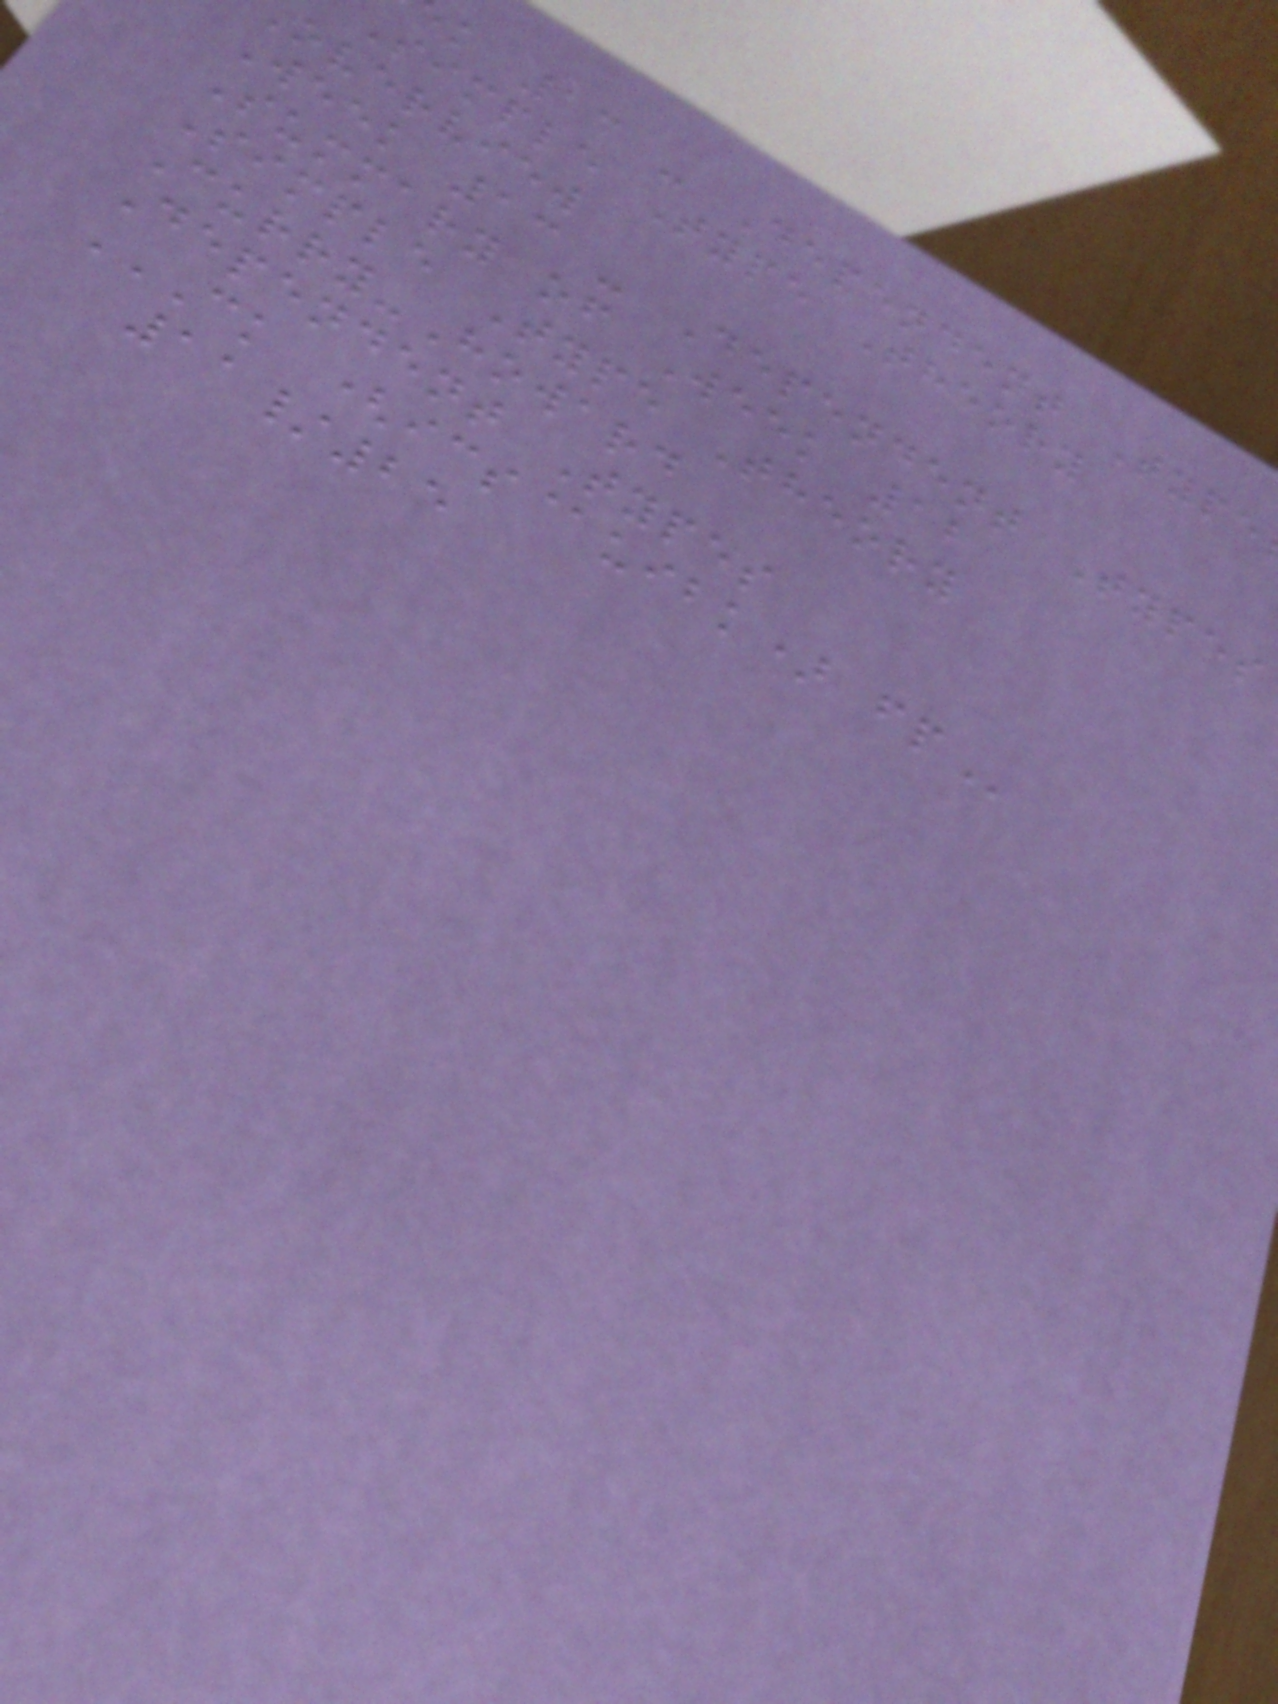k 13 - Dependent Type
Simple Type Theory
overview
Week 13 - Dependent Types
Summary of Week 12
Simple Type Theory
Curry-Howard
Dependent Types
CK (ICS@UIBK) FP
11/25
